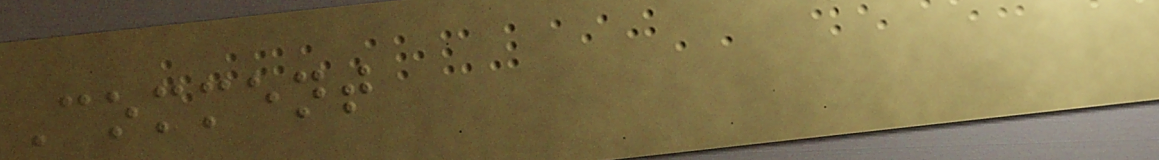Comment
